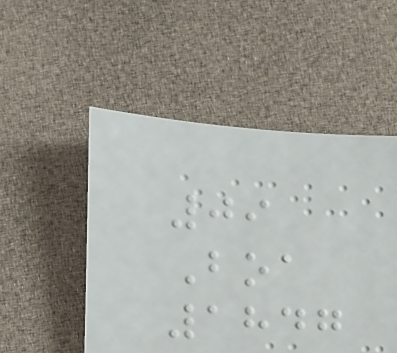09
Boa
1847
